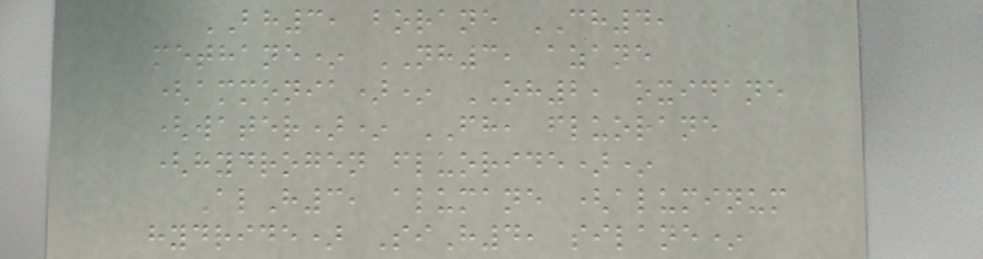BH3, borane CH4,
methane* NH3, azane
(ammonia)* OH2, oxidane
(water)* FH, fluorane
(hydrogen fluoride)*
AlH3, alumane (aluminum
hydride) SiH4, silane*
